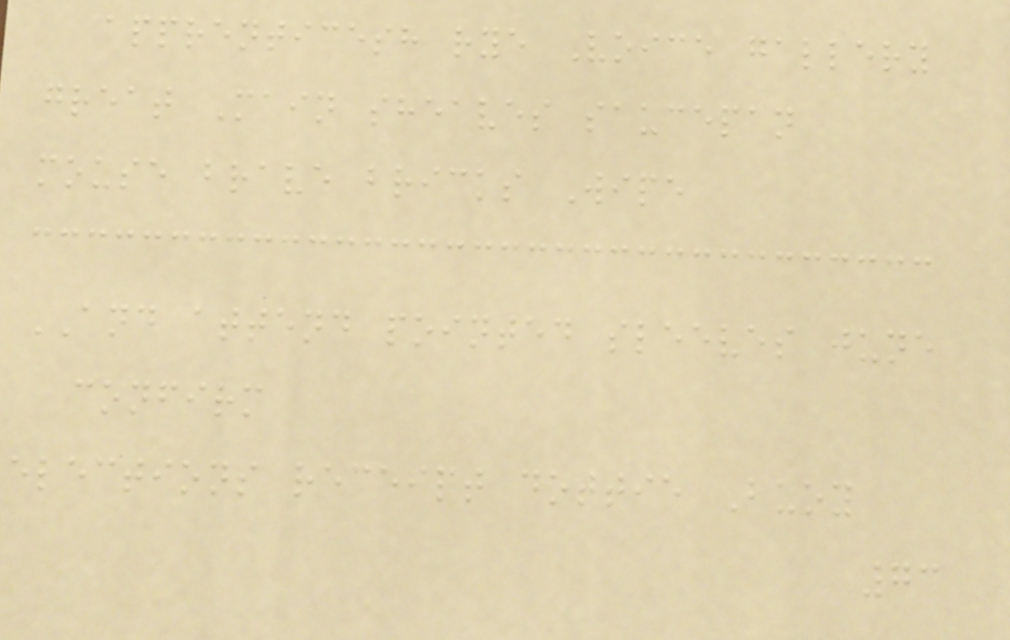apprenticesh rye Voice gallery
great Main sheaves saucepan
mouse brave bricks Wipe
AND attend pointed sleeves june
confirm
elections receipt dottie Buoy
73
